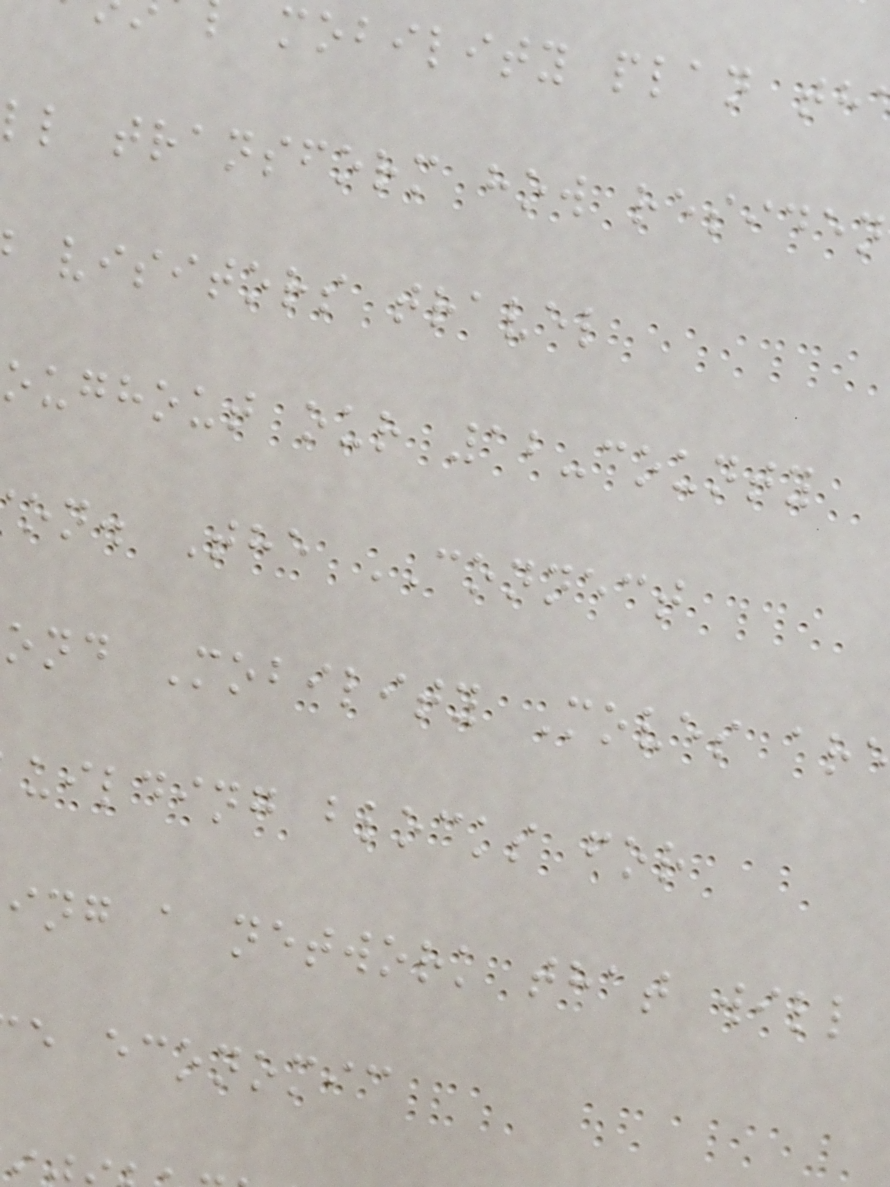mobility plan th
ll transform how residen
visitors travel
oughout our 12-county
on. The CONNECT
ond Mobility Moves ar
uilding blocks for
ing a network that will
e economic
